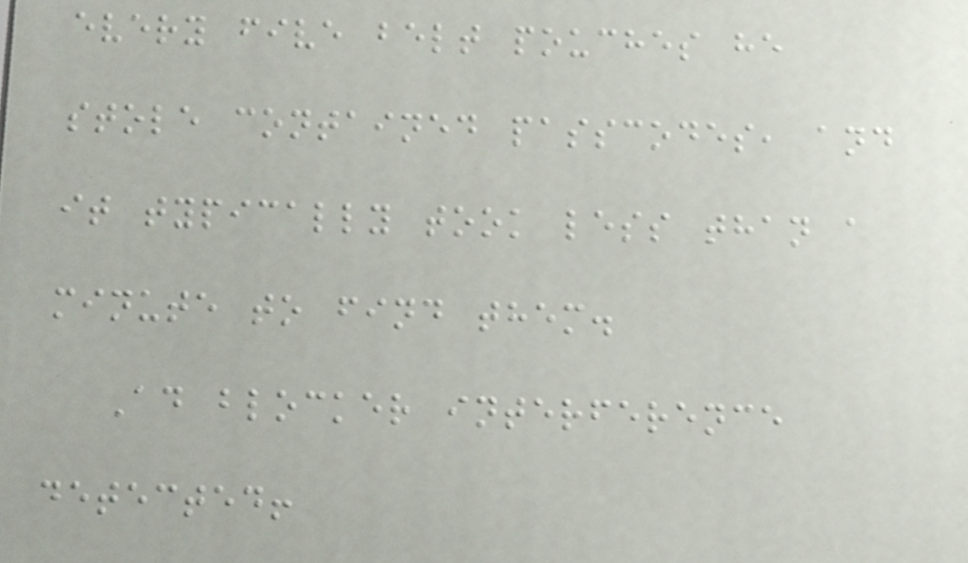every five belt pouches he
stole contained passcodes, and
it typically took less than a
minute to find them.
Ad blocker interference
detected!
